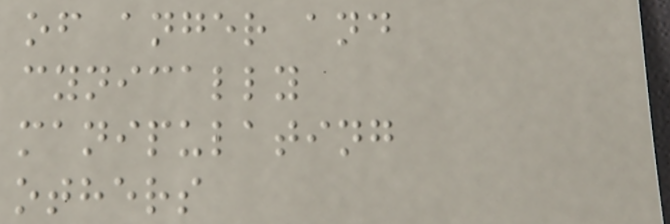of anger and
cynically
manipulating
others
